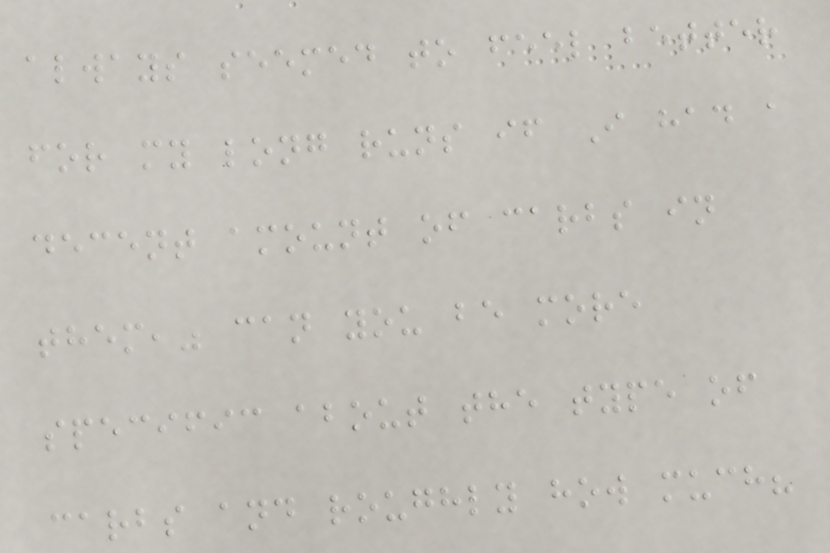always seemed to feel better
for my long runs if I had a
decent amount of carbs in
them," can you be more
specific about the type of
carbs and roughly how much?
